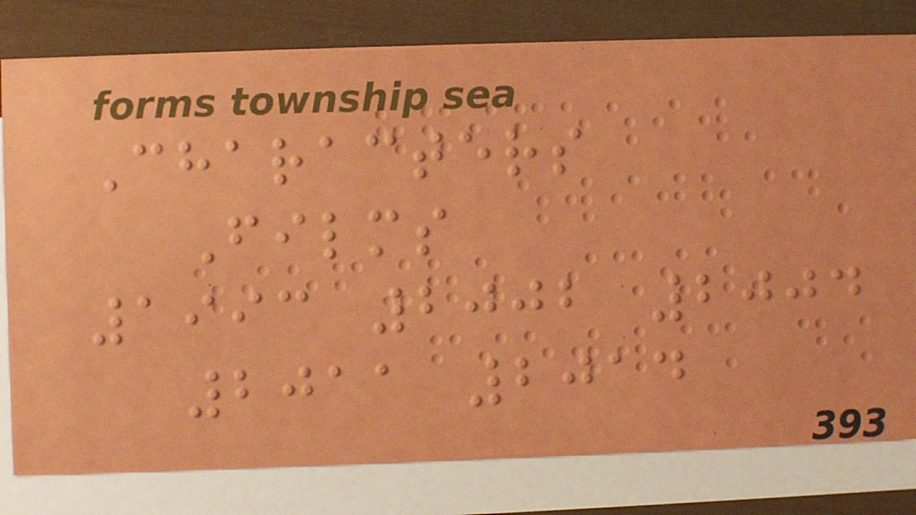Characters
Films
1993 2002 2004
2011 2014
